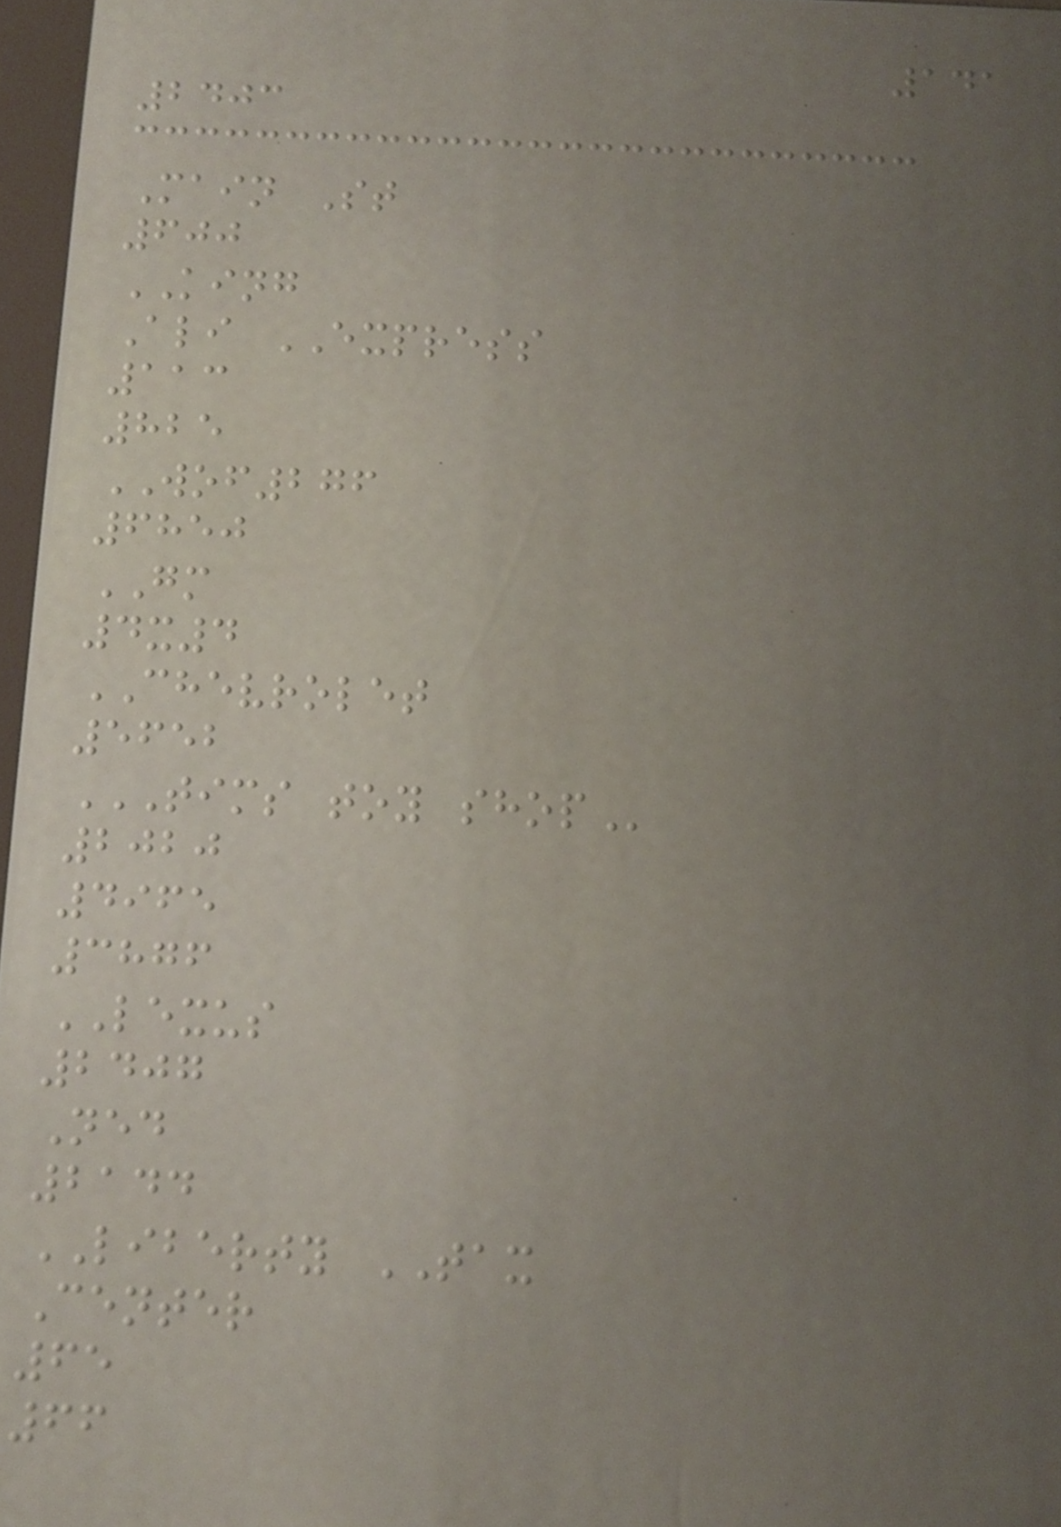141
2403
Main St
600
KING
Ali EXPRESS
113
825
WOF276
6850
GM
4x4
CHEVROLET
5652
TIMS TOY SHOP
2020
4965
3876
LEXUS
2407
Ned
2144
LIBERTY TAX
Center
65
66
